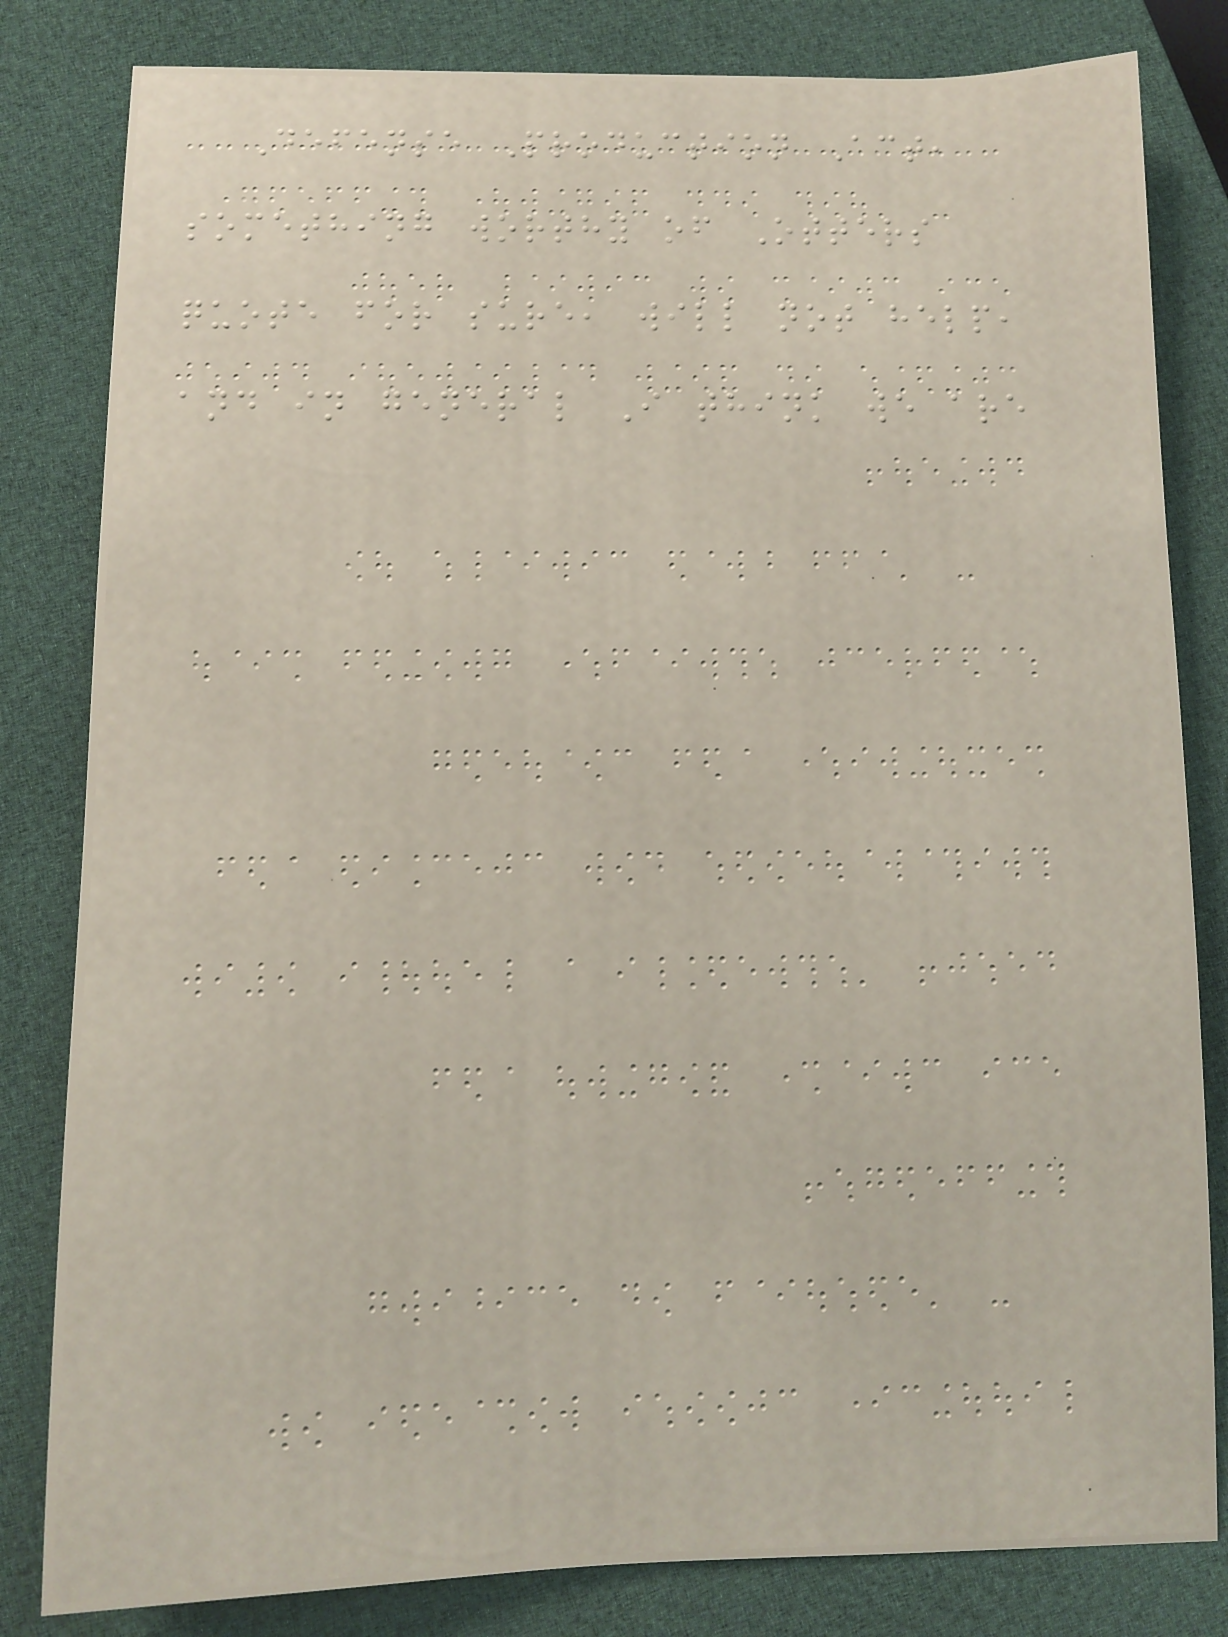Defense Production Act,
something worthy of Otters
quote for sure, will not help,
and in general I think we are
